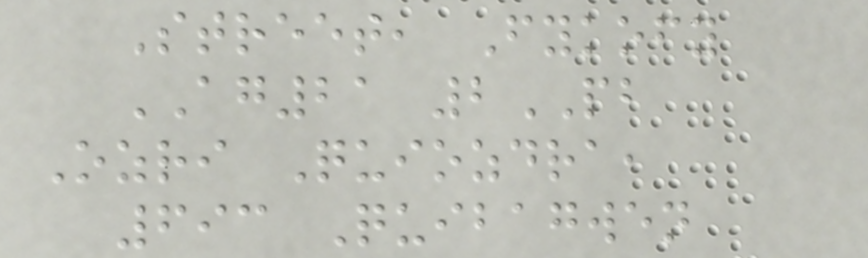Street, Fykofy
AG21 2PB
Ozri Quiozdra,
693 Quibagwen
